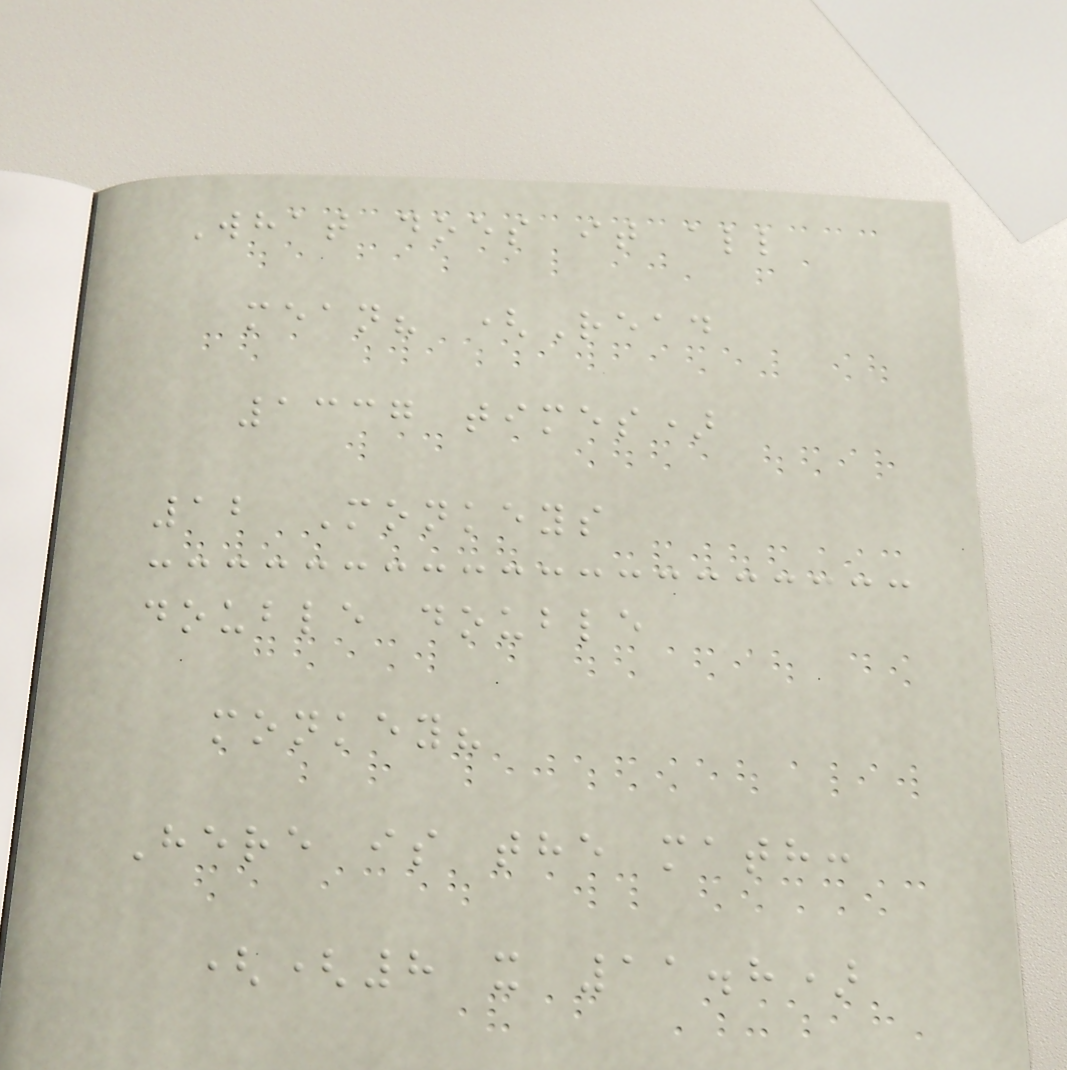What does it all
mean? (Read
1337 times)
12 Monkeys
double double
monkey?
Here is the math:
((8 x 11.8)
